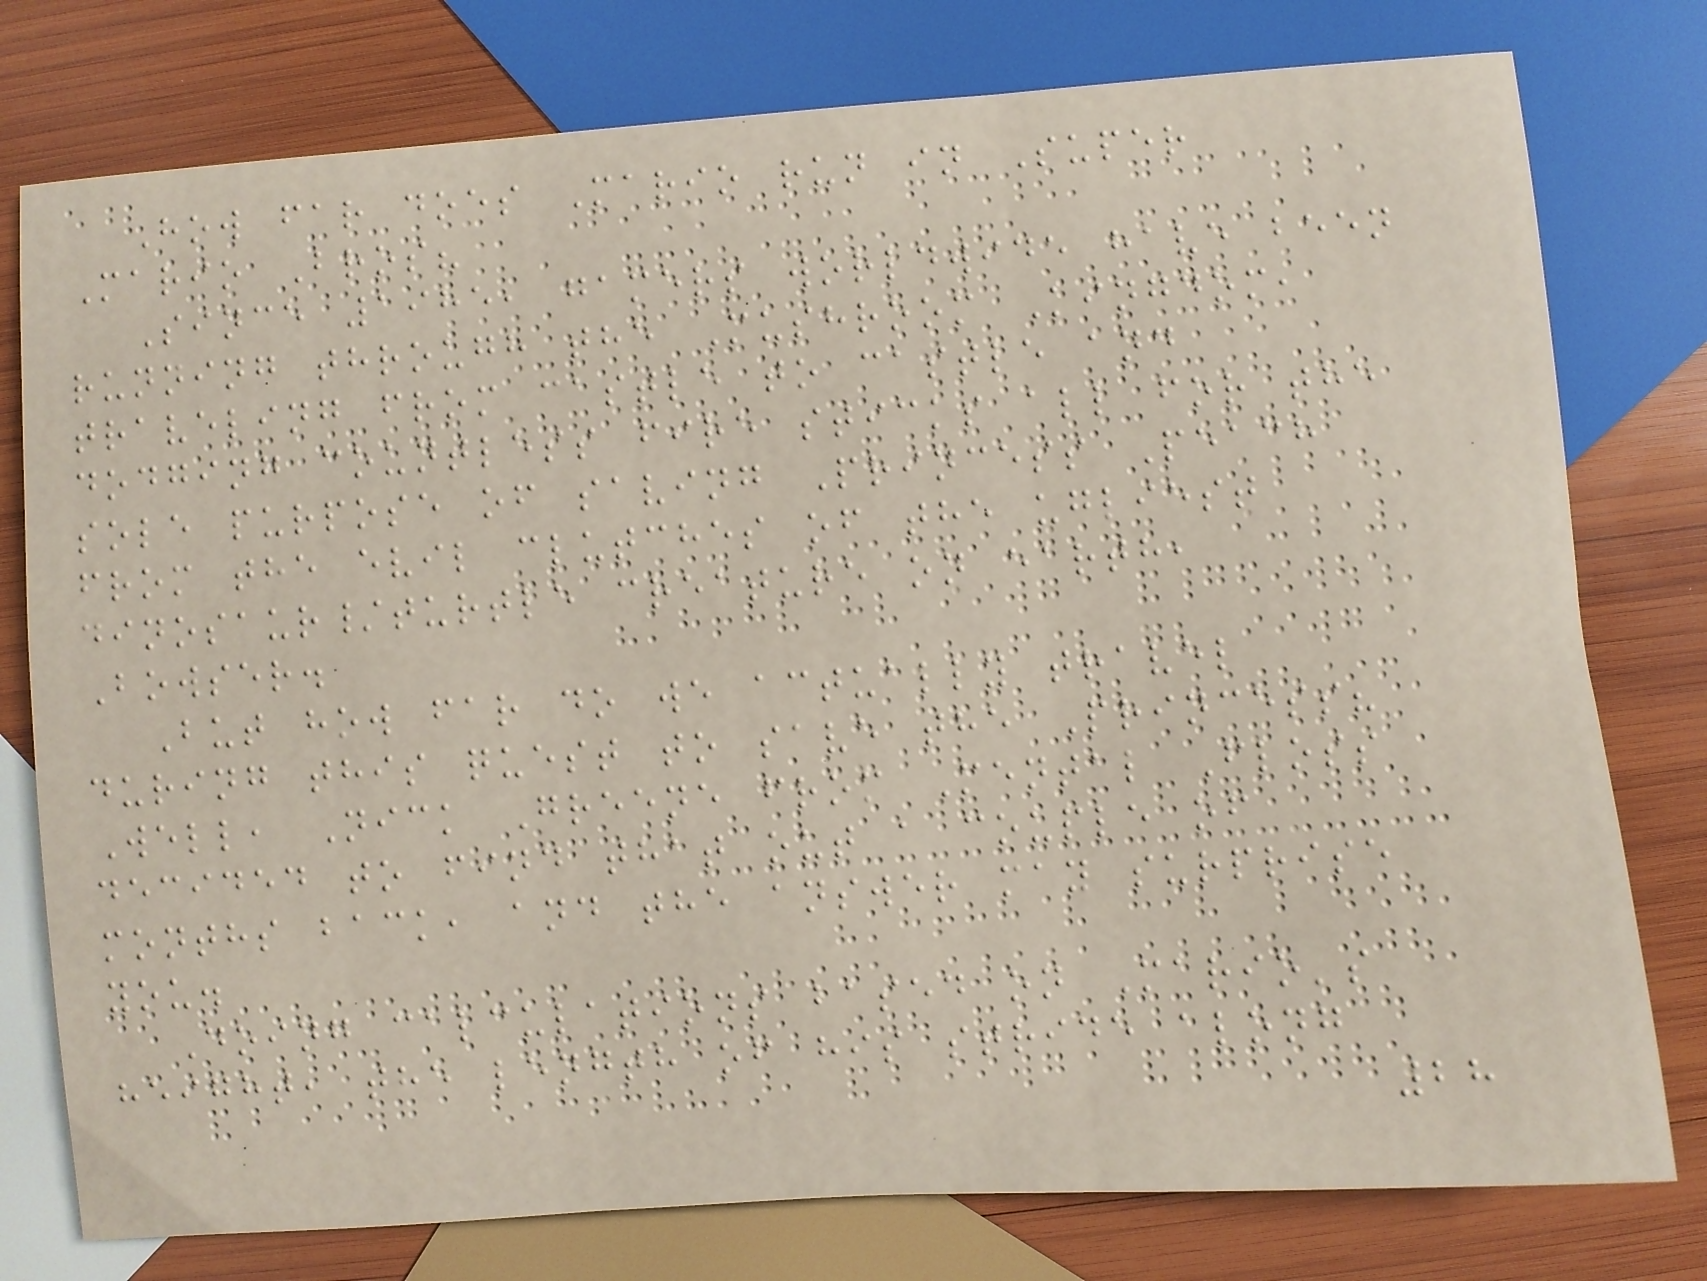How far does Mario run in Super
Mario Bros?
Since 1985, gamers worldwide have been
running through the Mushroom Kingdom,
traveling from castle to castle and
dodging countless fire sticks all for the
sole purpose of saving Princess Peach
from the evil clutches of the ugliest
dinosaur/turtle creature on earth,
Bowser.
But how far do we actually travel
during this quest to save the Princess?
Well, Nick Greene from Mental Floss
decided to find that out a couple of
months back, and the answer may surprise
you.
Doing calculations based on Mario's
height, the length of his stride along
28
